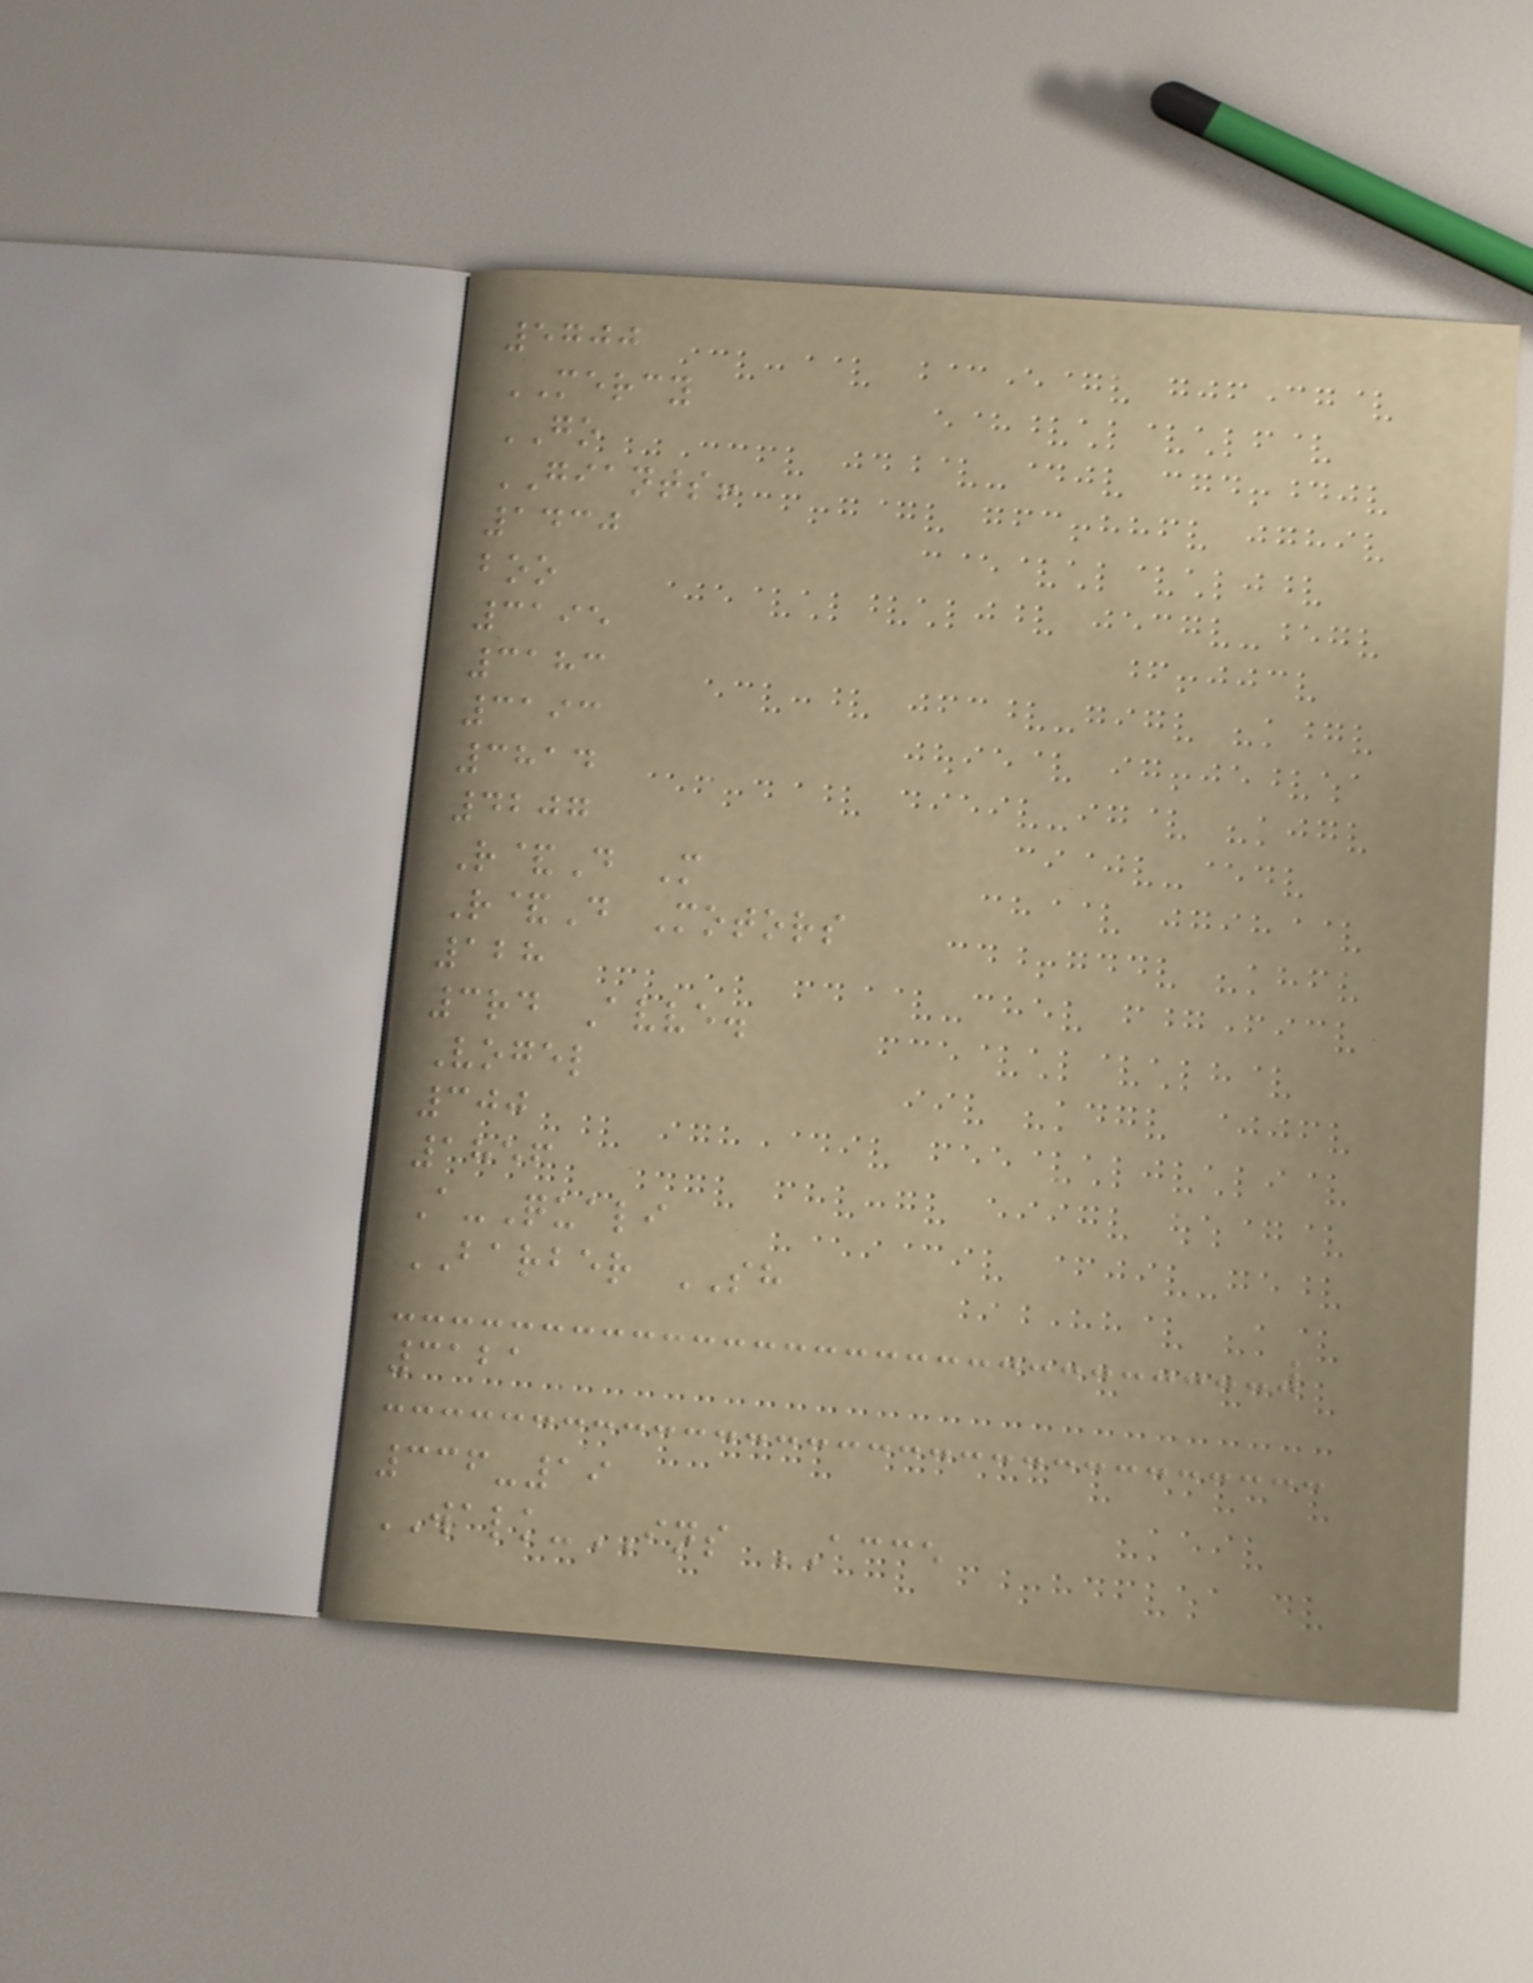5700
MERCY
GO
GIANTS!
1430
boo
3195
3183
3193
3814
4207
R&D M
R&D Motors
128
3rd Avve.
Vogel
300
1856
A-Quali
BARBER SH
3121
336-19
WALK-INS ACCE
